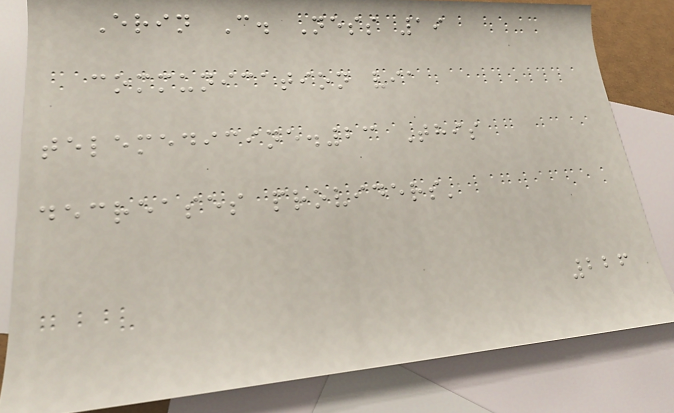Erin C. Ness 19
communication via
telemedicine.23 This
decreases providers'
226
